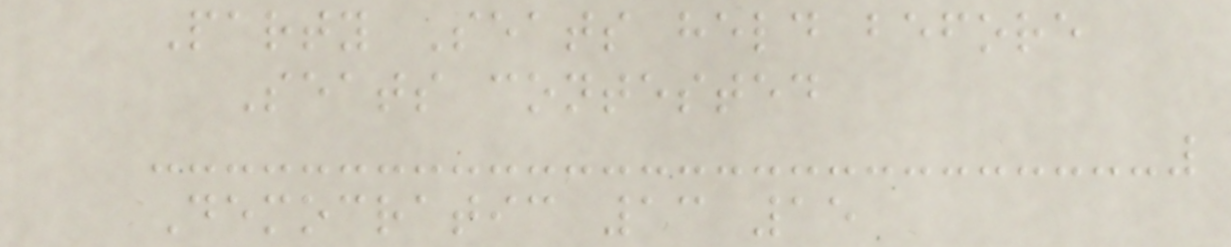Party Seats held before
Seats contested
Democratic 13 15
